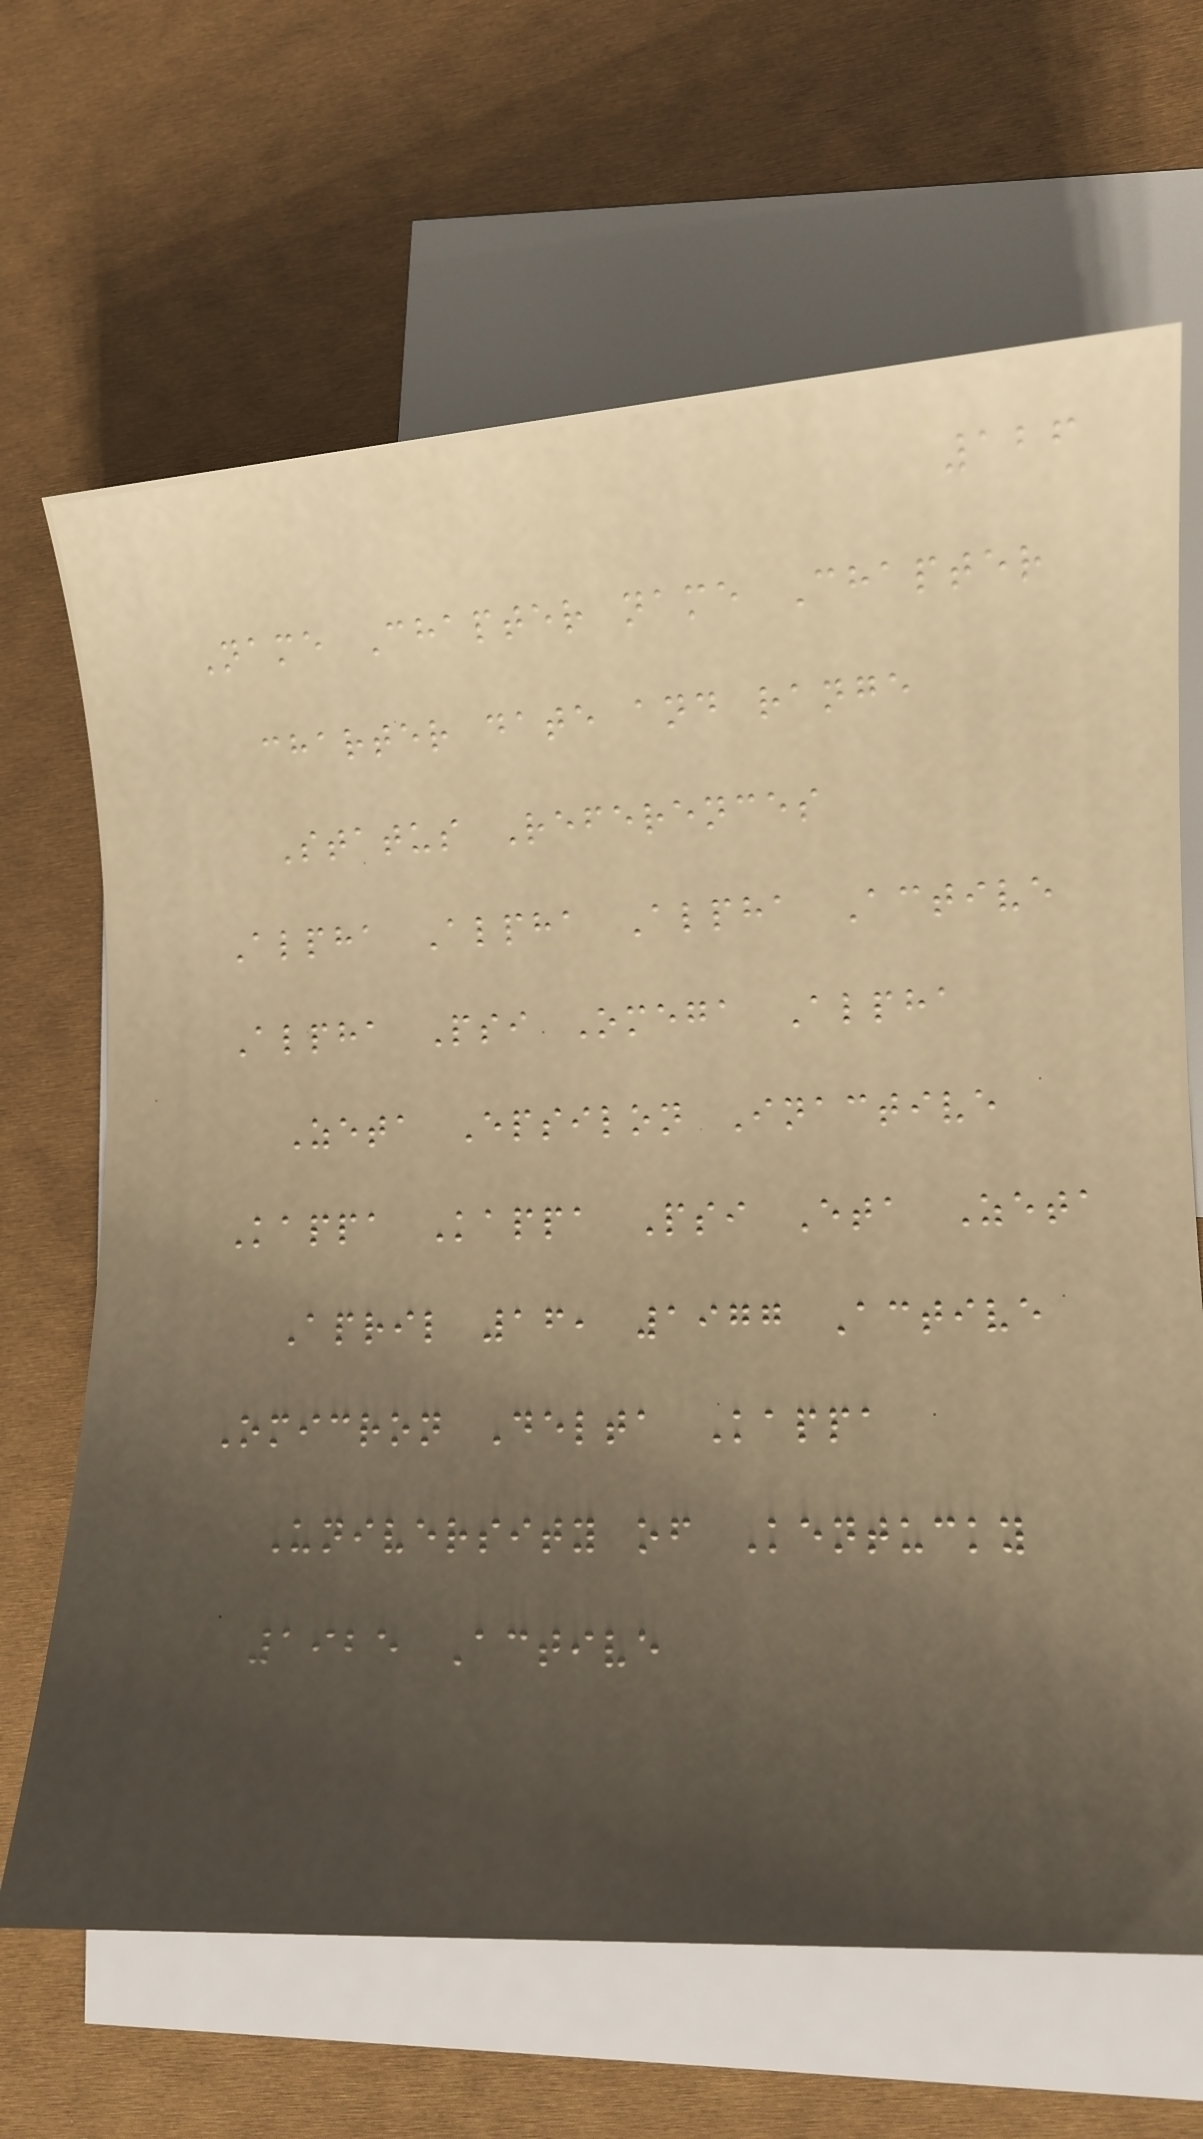126
Name Chapter name Chapter
charter date and range
Status References
Alpha Alpha Alpha Active
Alpha Psi Omega Alpha
Zeta Epsilon Inactive
Kappa Kappa Psi Eta Zeta
April 16, 1977 Active
Omicron Delta Kappa
University of Kentucky
1925 Active
